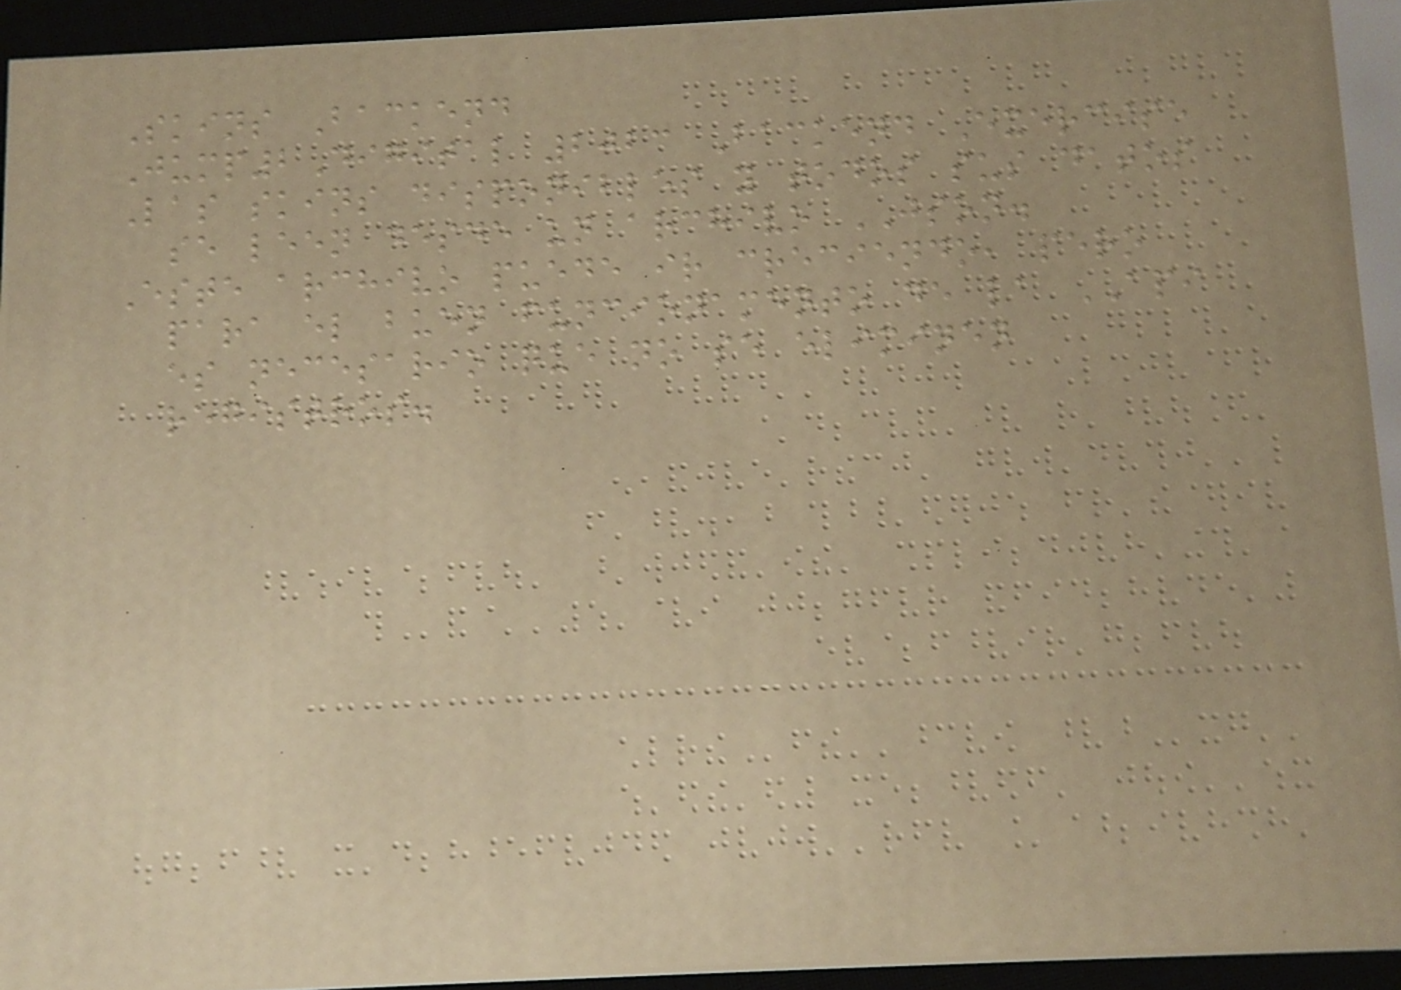Skins Backend
Jump2Digital 2023 Backend Exercise
Las skins disponibles y todos sus datos
se leen desde un archivo JSON.
Este archivo puede ir creciendo, pero
para el buen funcionamento de la API
es necesario que no se eliminen
registros.
